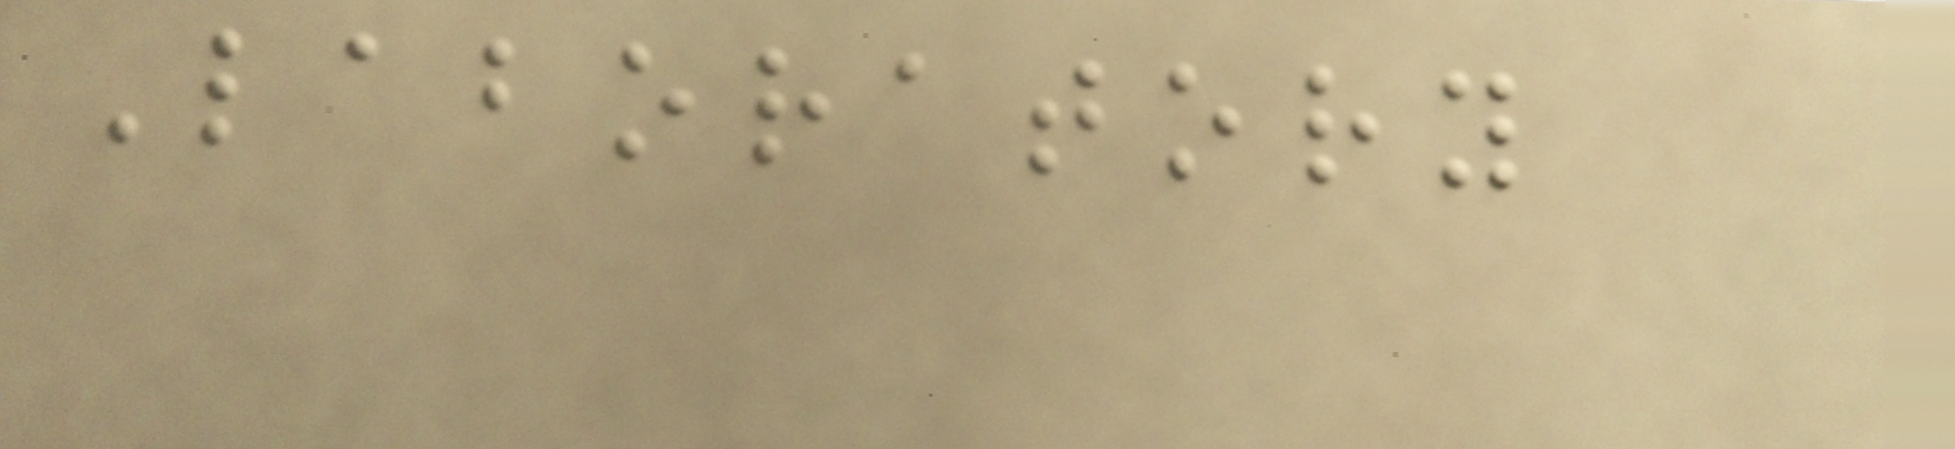Laboratory
